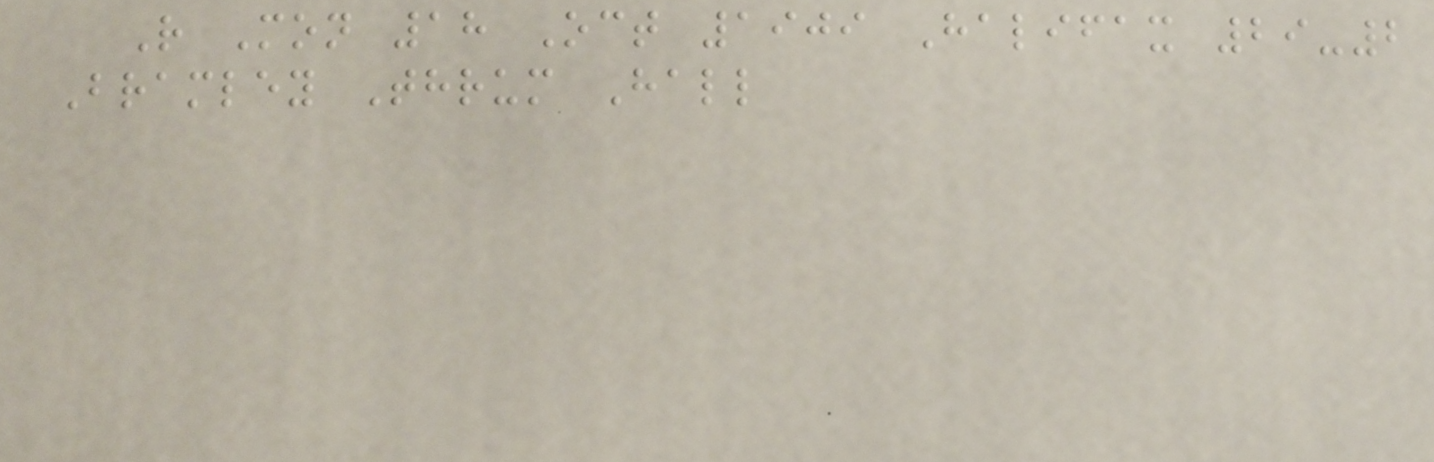R Mon 18 Oct 1909 Halifax 29-2
Bramley Thrum Hall
